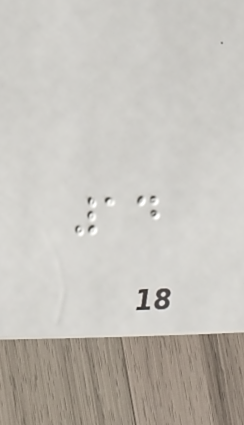14
